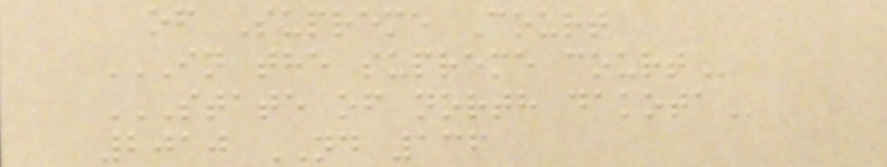of Supreme Court
IN THE SUPREME COURT
STATE OF NORTH DAKOTA
2010 ND 136
